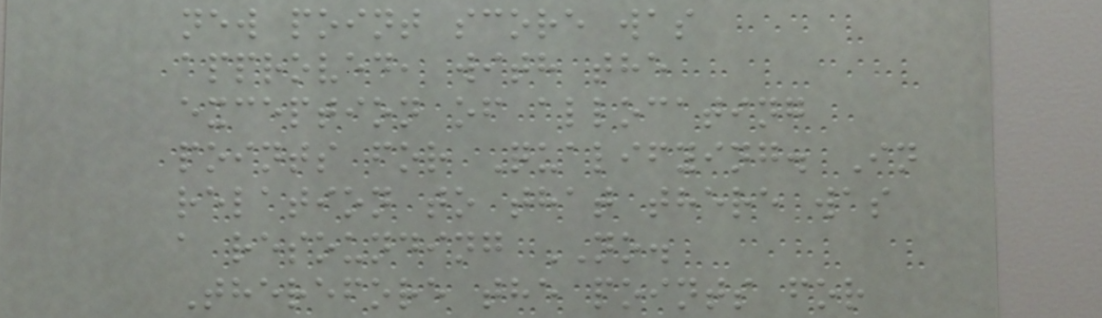new point score was
approved, with the
exception of allocating
points for Qualifying. In
relation to that there was
a resounding NO.
Therefore the points for
